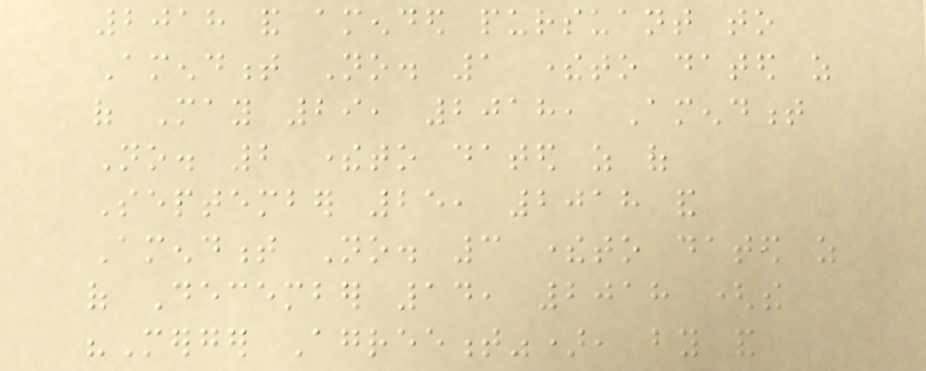2018 and amended pursuant to
Amendment No. 1 thereto dated as
of May 29, 2018, Amendment
No. 2 thereto dated as of
September 25, 2018 and
Amendment No. 3 thereto dated as
of December 14, 2018 (the
"Merger Agreement"), by and
